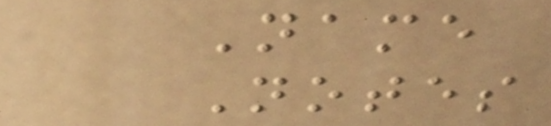Name
Notes
